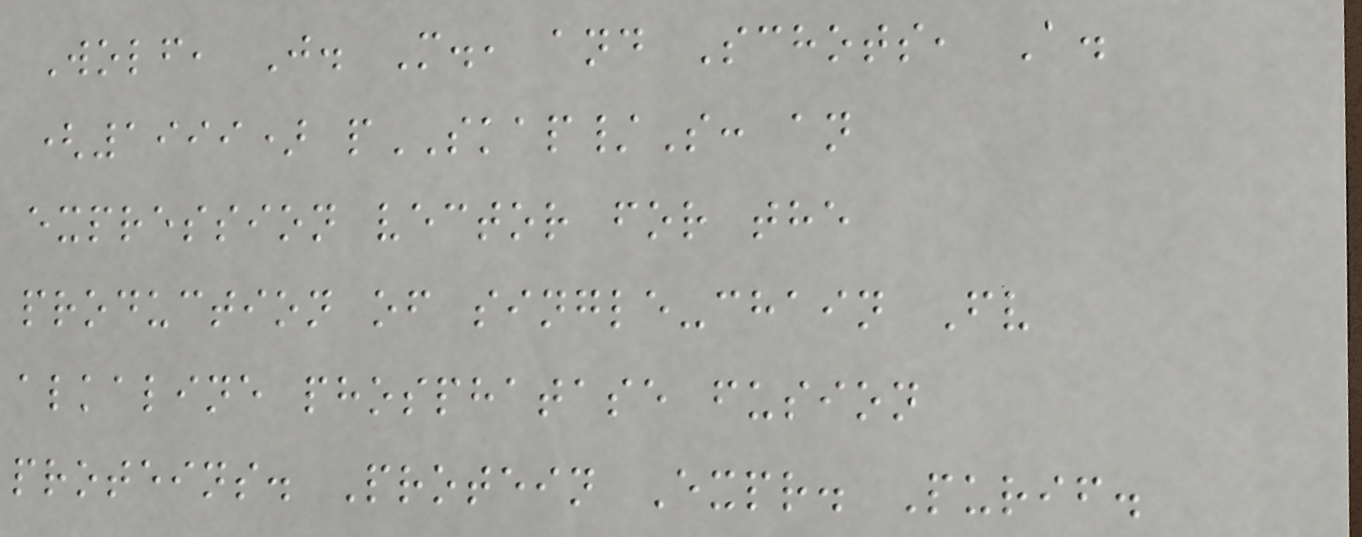Wolf, J. M., and Schots, A.
(1999) pSKAP/S: an
expression vector for the
production of single-chain Fv
alkaline phosphatase fusion
proteins. Protein Expr. Purif.
